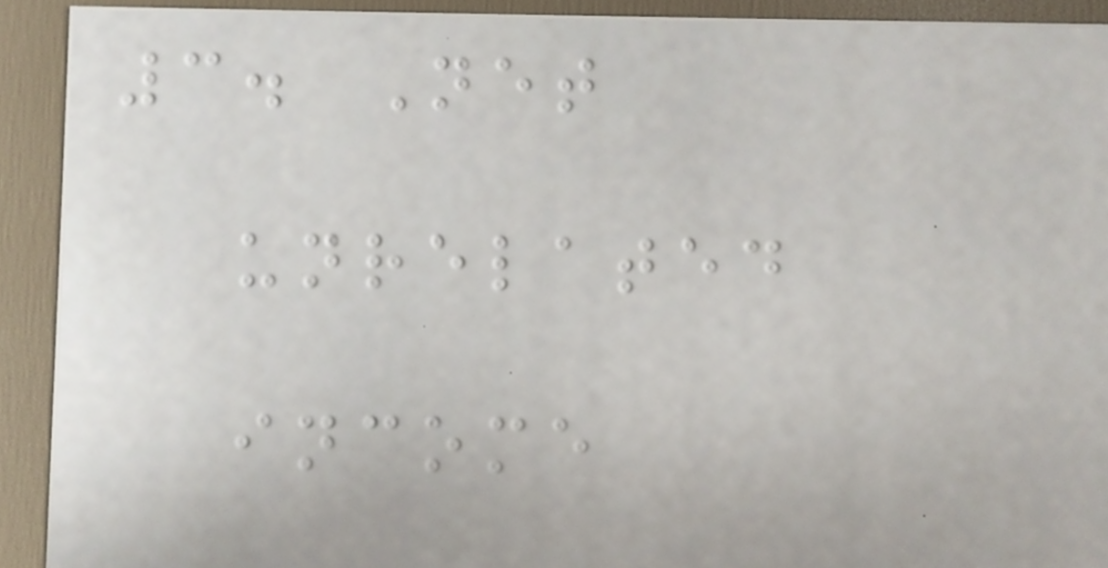3. Net
unrelated
income
